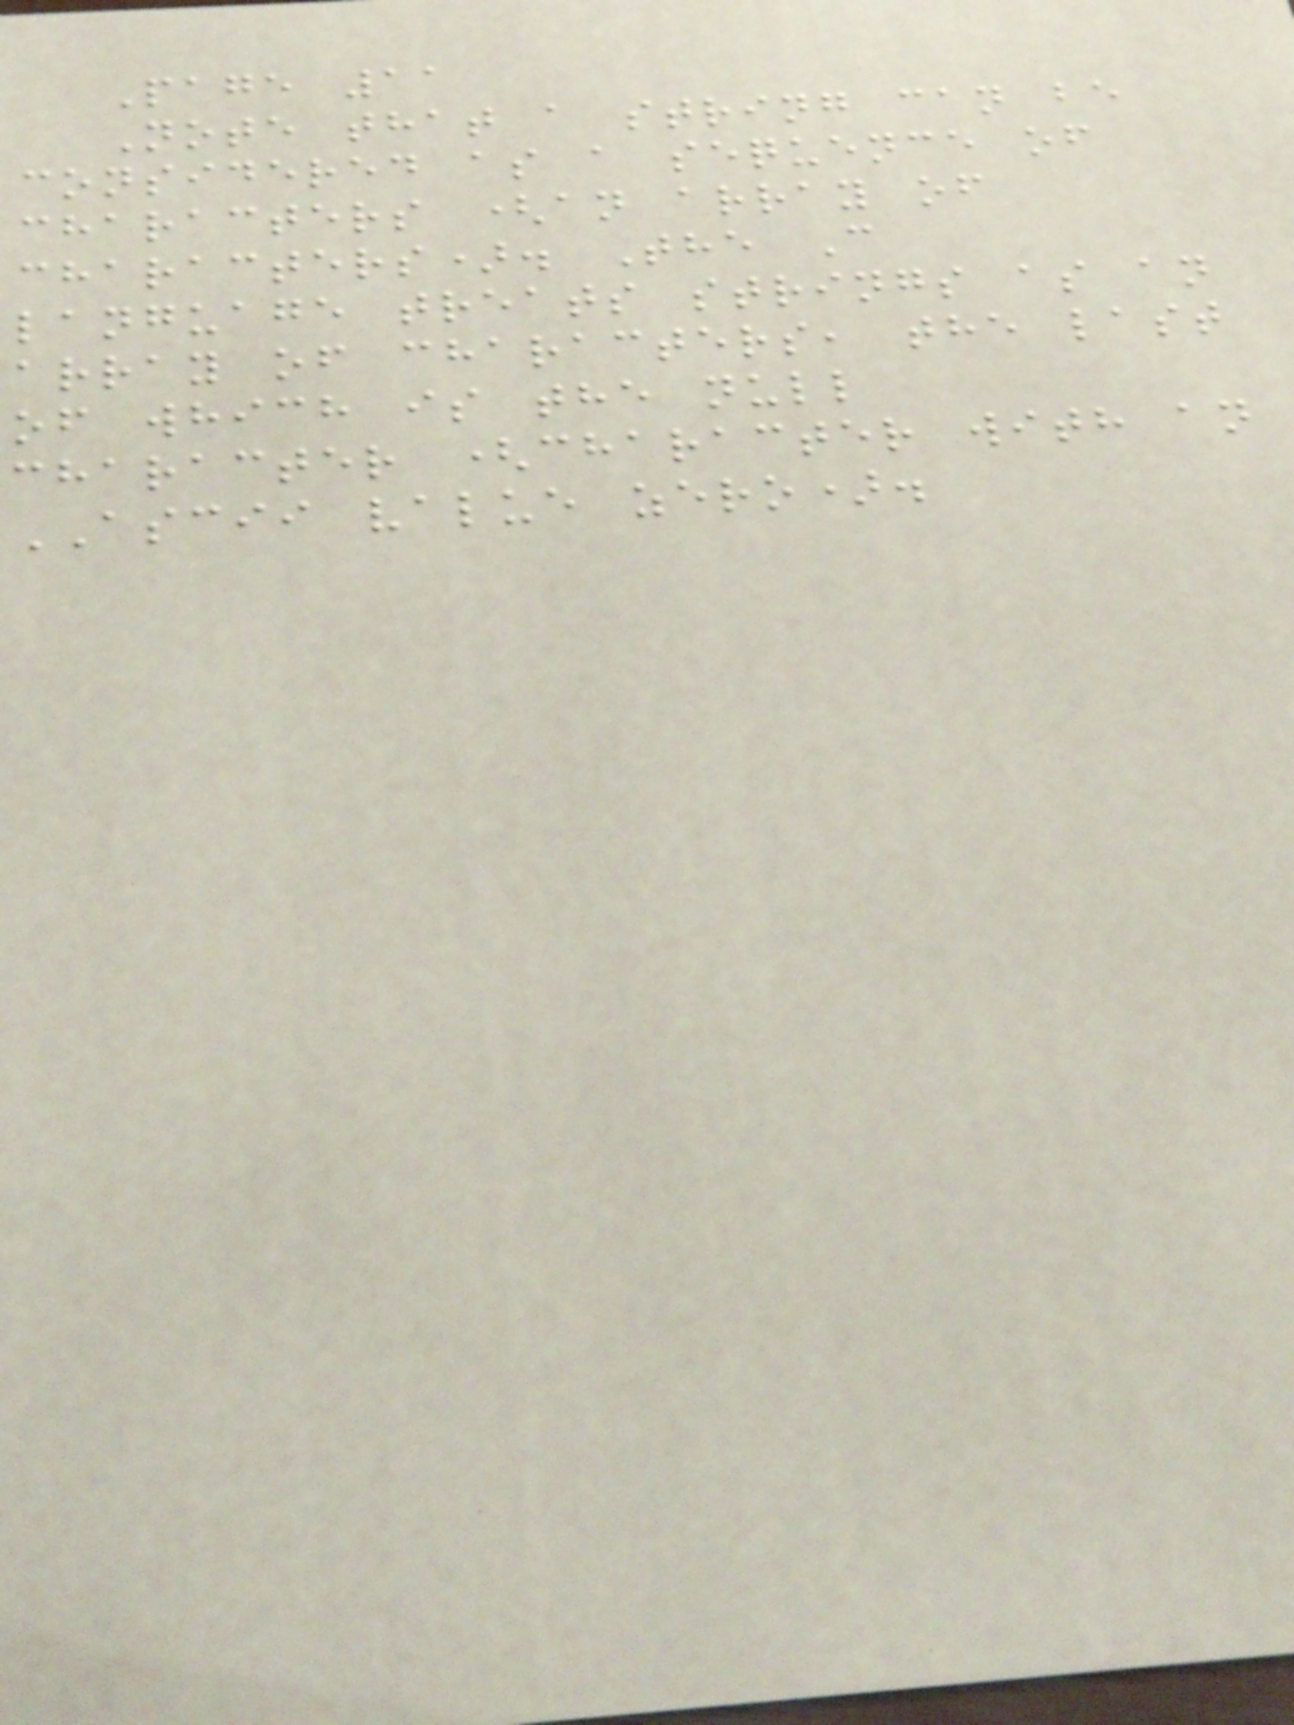Page 11
Note that a string can be
considered as a sequence of
characters (an array of
characters). The C
language treats strings as an
array of characters, the last
of which is the null
character (character with an
ASCII value zero).
